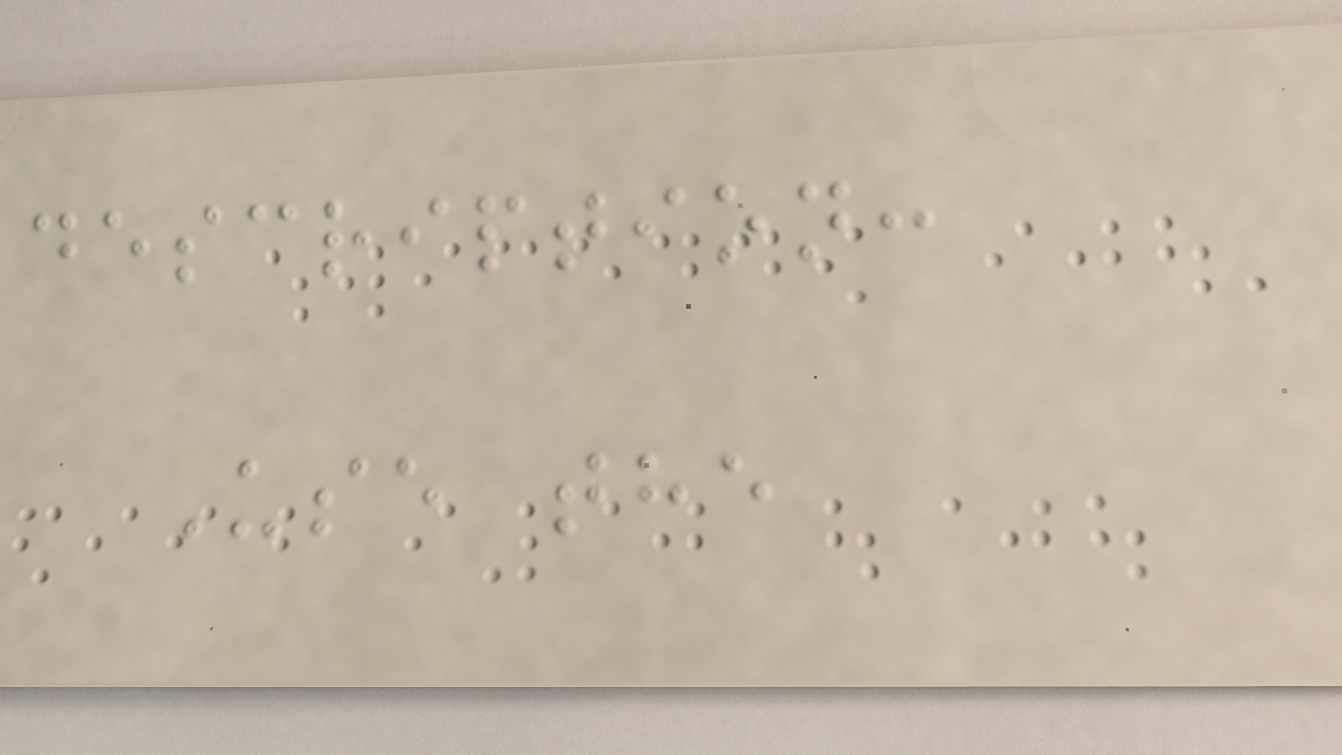description:
Use the
